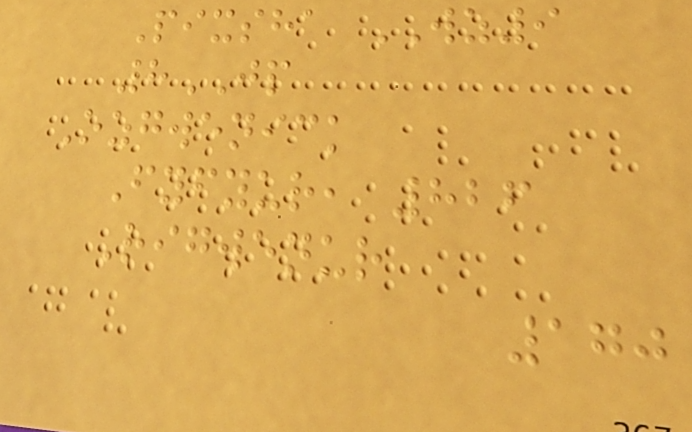Pixsha WZ9
8JP
Ozgwenick
Fyfyur, 826
Rigwenur
170
